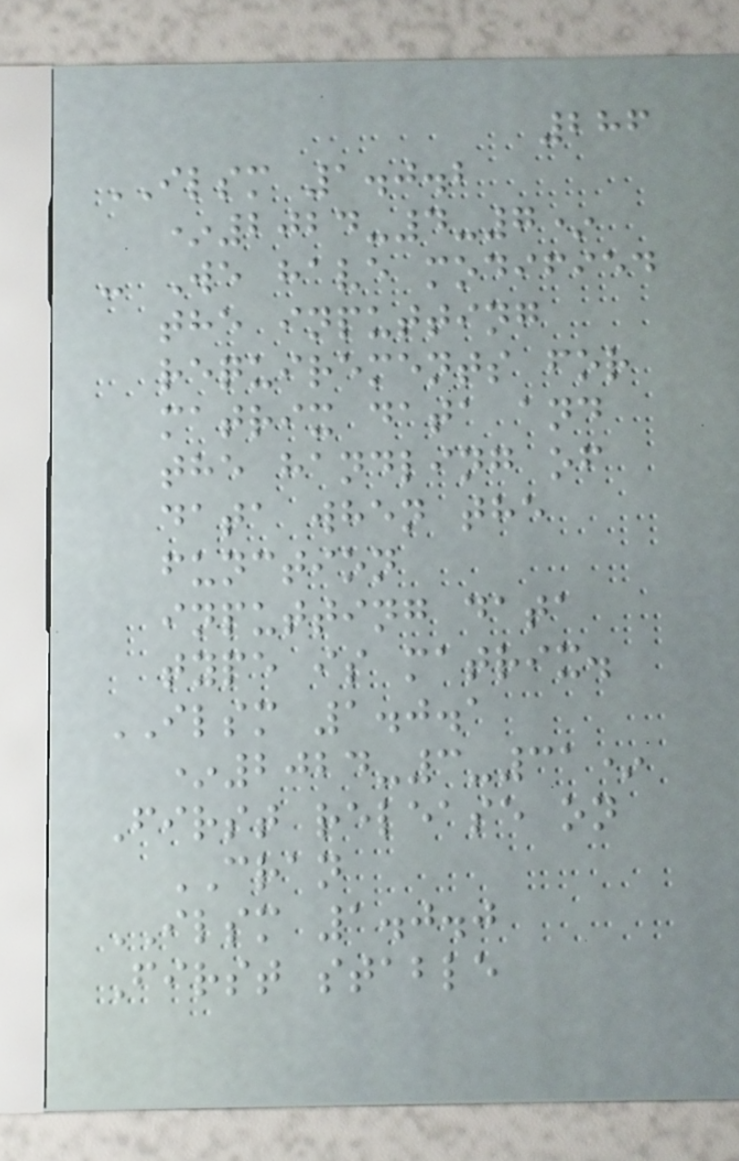286
ILSM 1.0.2
*2024-4-7*
- We have modified
the inputting
requirements for
matrix data and
the handling of
data when the
function
inputting data
type is matrix.
ILSM 1.0.1
*2024-3-31*
First release on
CRAN
ILSM 1.0.0
First stable
